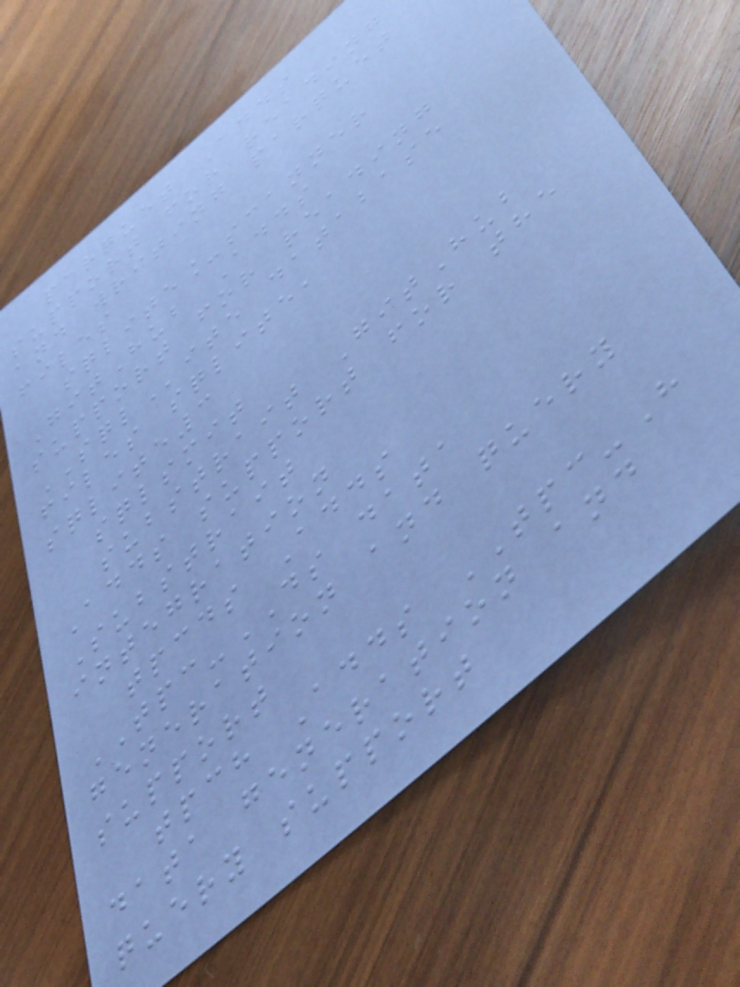parquet Adds
support for reading
and writing parquet
files
sqlite_scanner
GitHub Adds
support for reading
SQLite database
files sqlite,
sqlite3
sqlsmit
substrait GitHub
Adds support for the
Substrait
integration
tpcds Adds
TPC-DS data
generation and query
support
tpch Adds TPC-H
data generation and
query support
